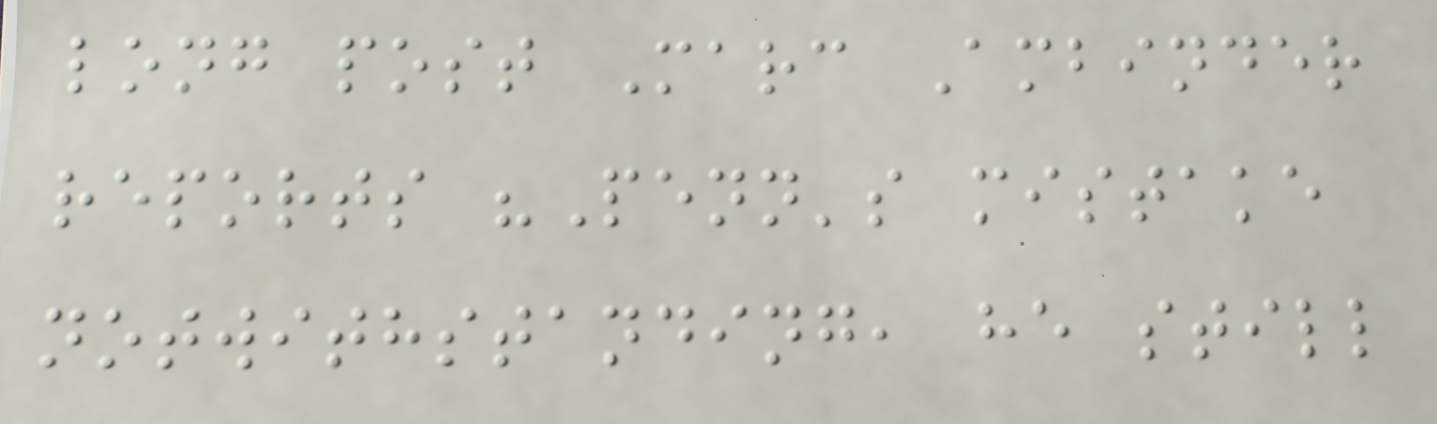long post Marc Ambinder
reports "Penn's mistake
notwithstanding, he still
